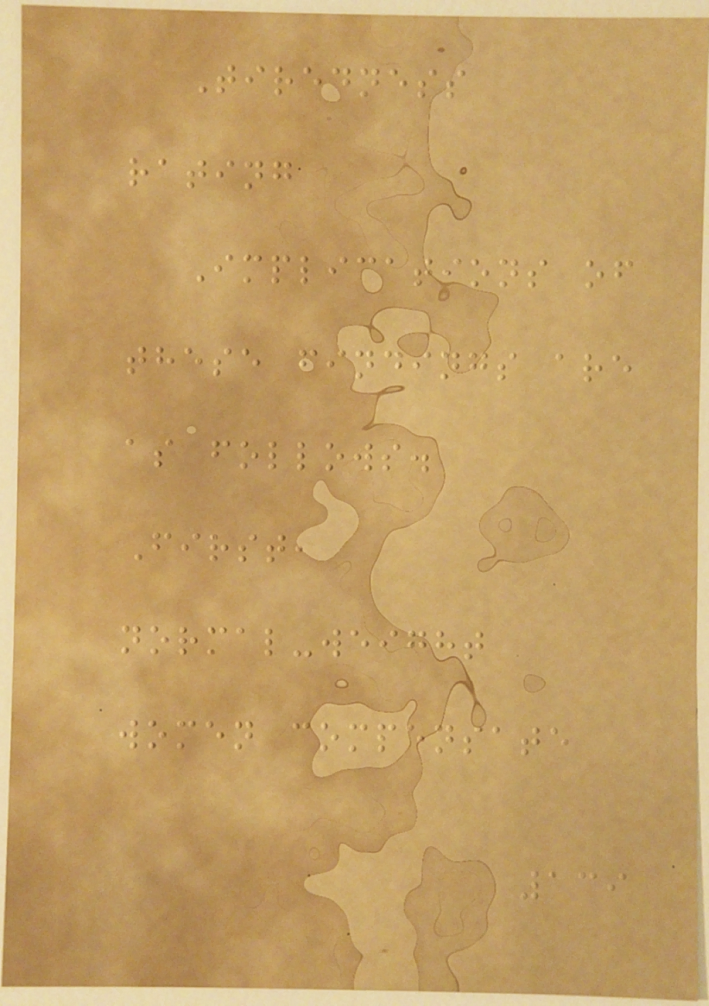Tiredness
rating
Implications of
these findings are
as follows.
First,
normal-weight
women compensate
139
